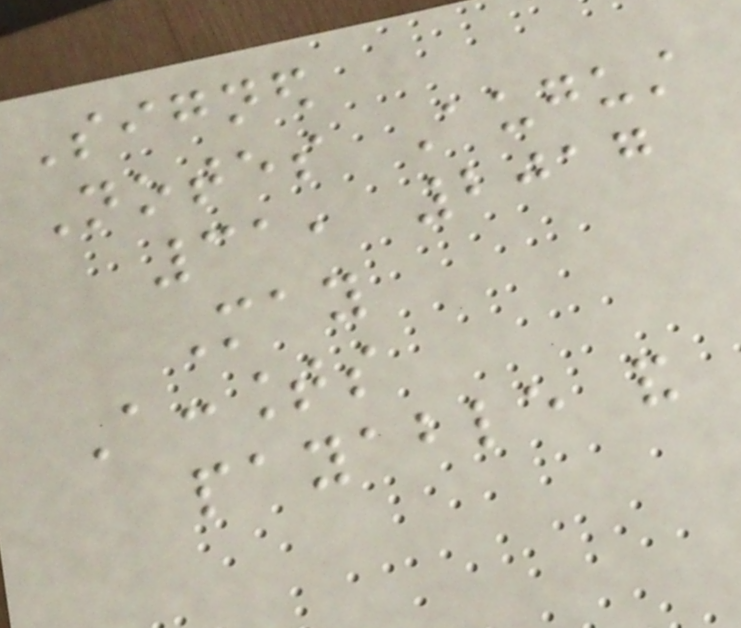Signed
Notes August
31, 2017
May
Accounts
payable and
